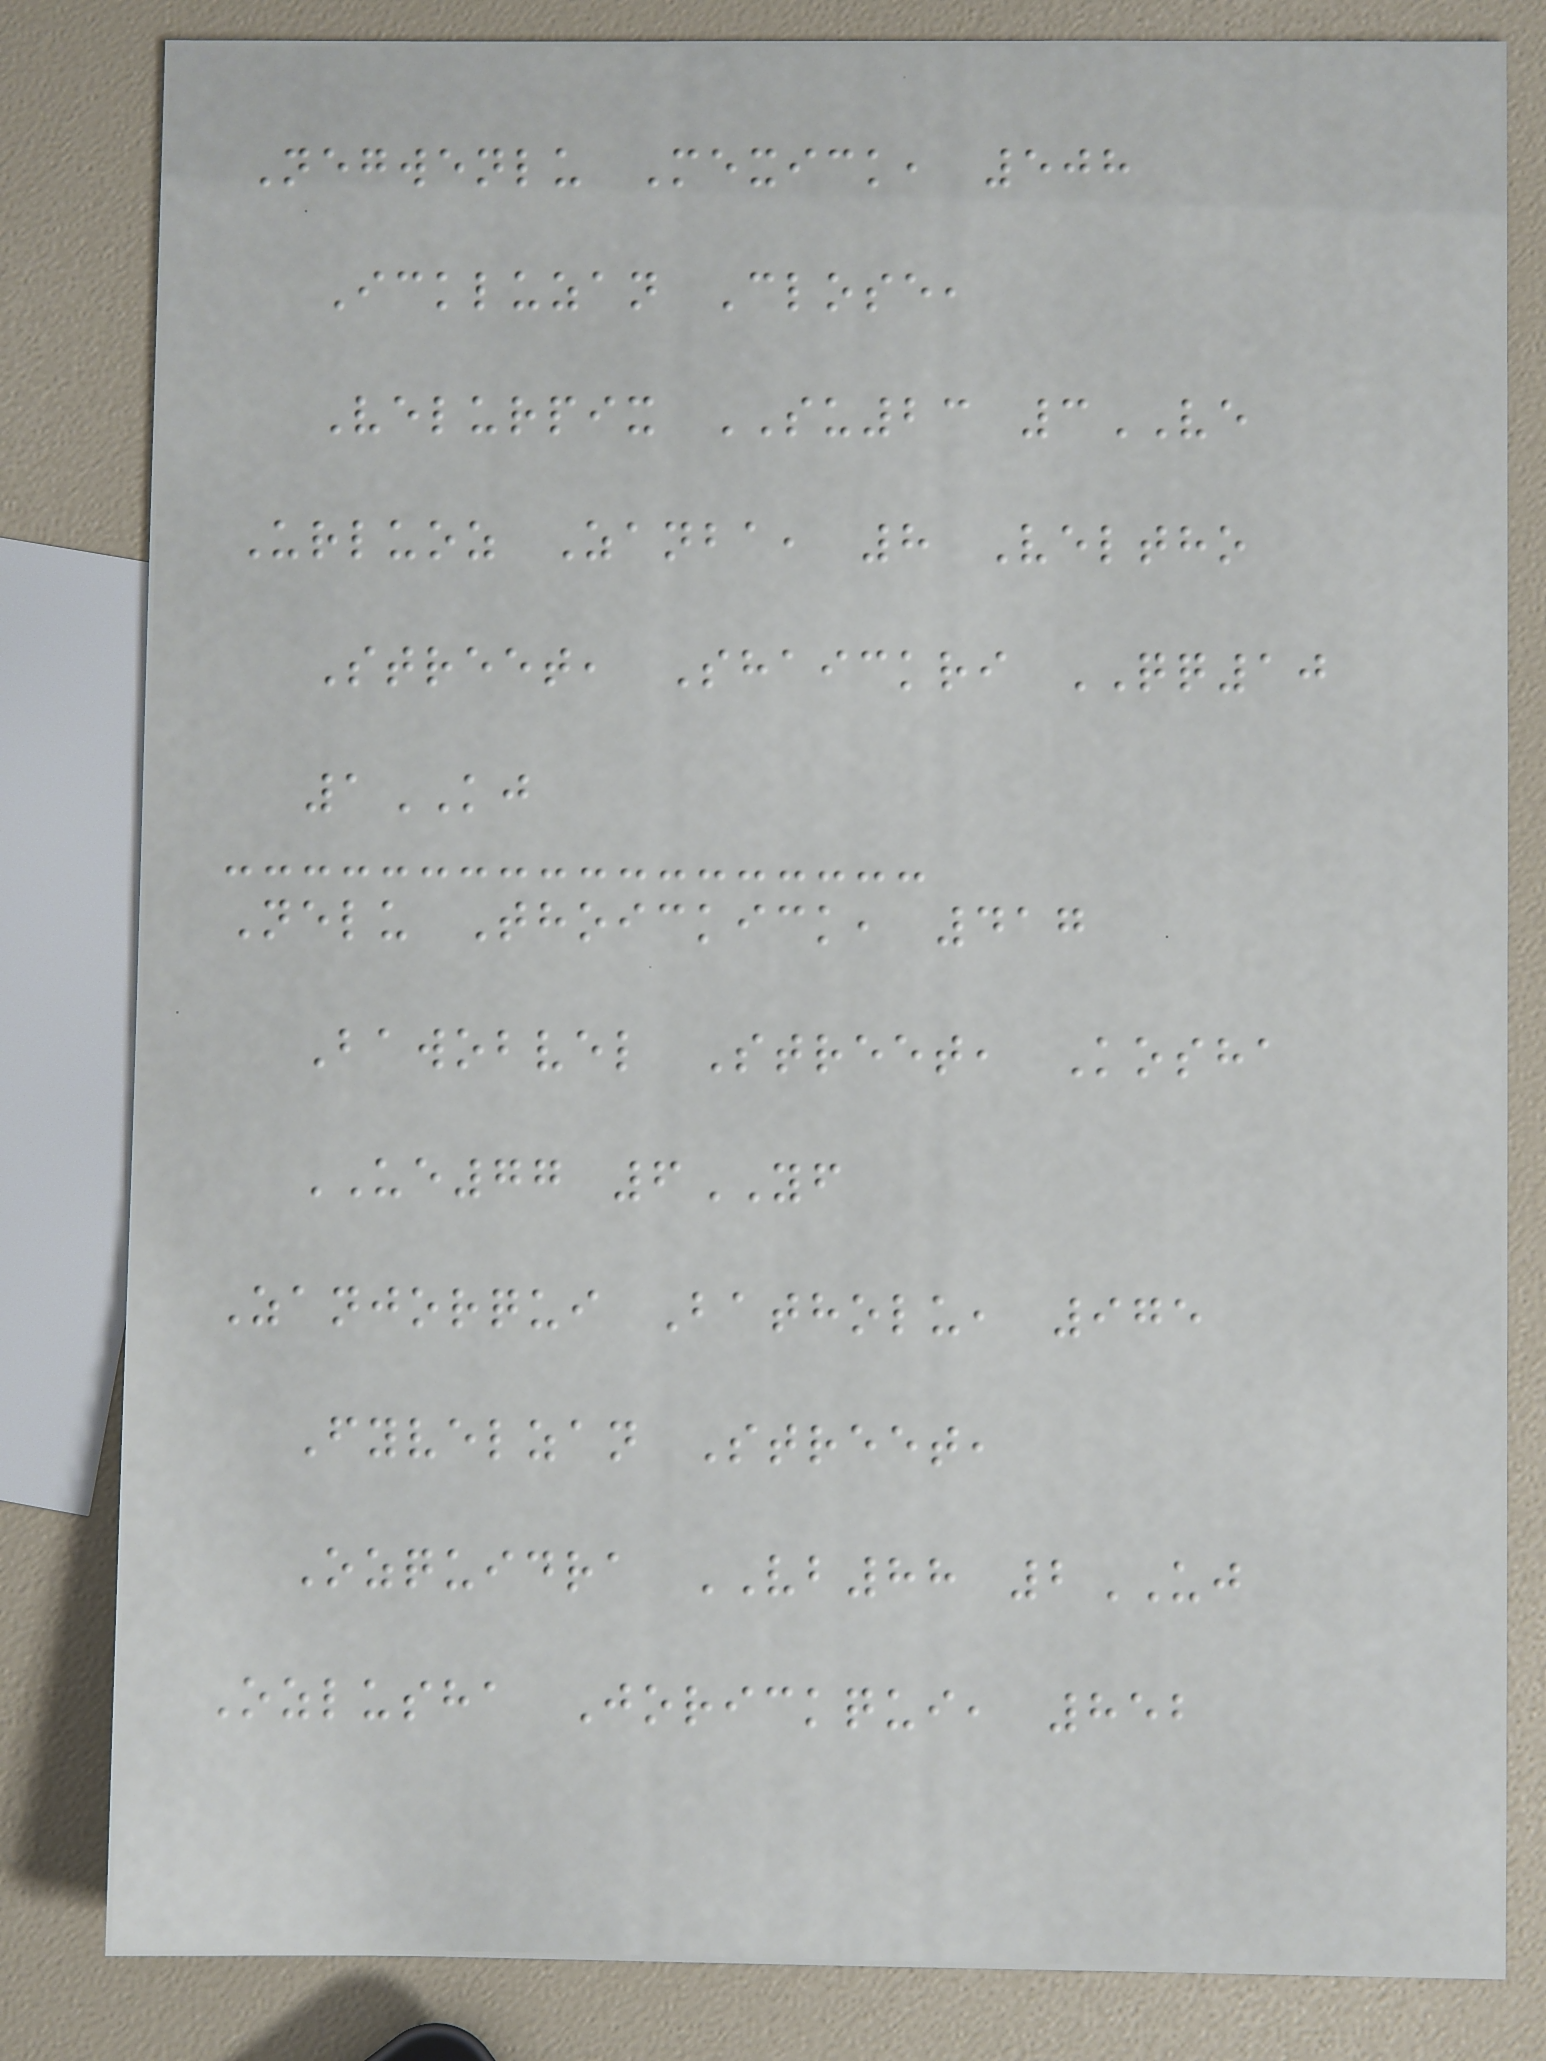Negwenlu Mexick, 508
Ickluzan Close,
Velurpix SU23 3VE
Urluoz Zanba, 8 Veltho
Street, Shaickri QQ10
1KJ
Nelu Thoickick, 417
Bawobvel Street, Kosha
UE77 6YF
Zanjorqui Batholu, 975
Fyvelzan Street,
Ozquidra VB88 2UJ
Ozlusha Jorickqui, 852
